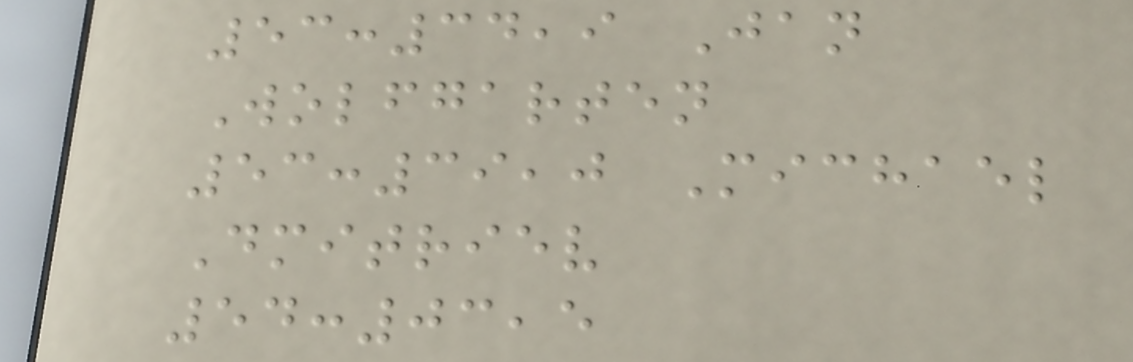53:34,9 Jan
Wolfgarten
53:39,0 Michael
Dmitriev
54:03,5
